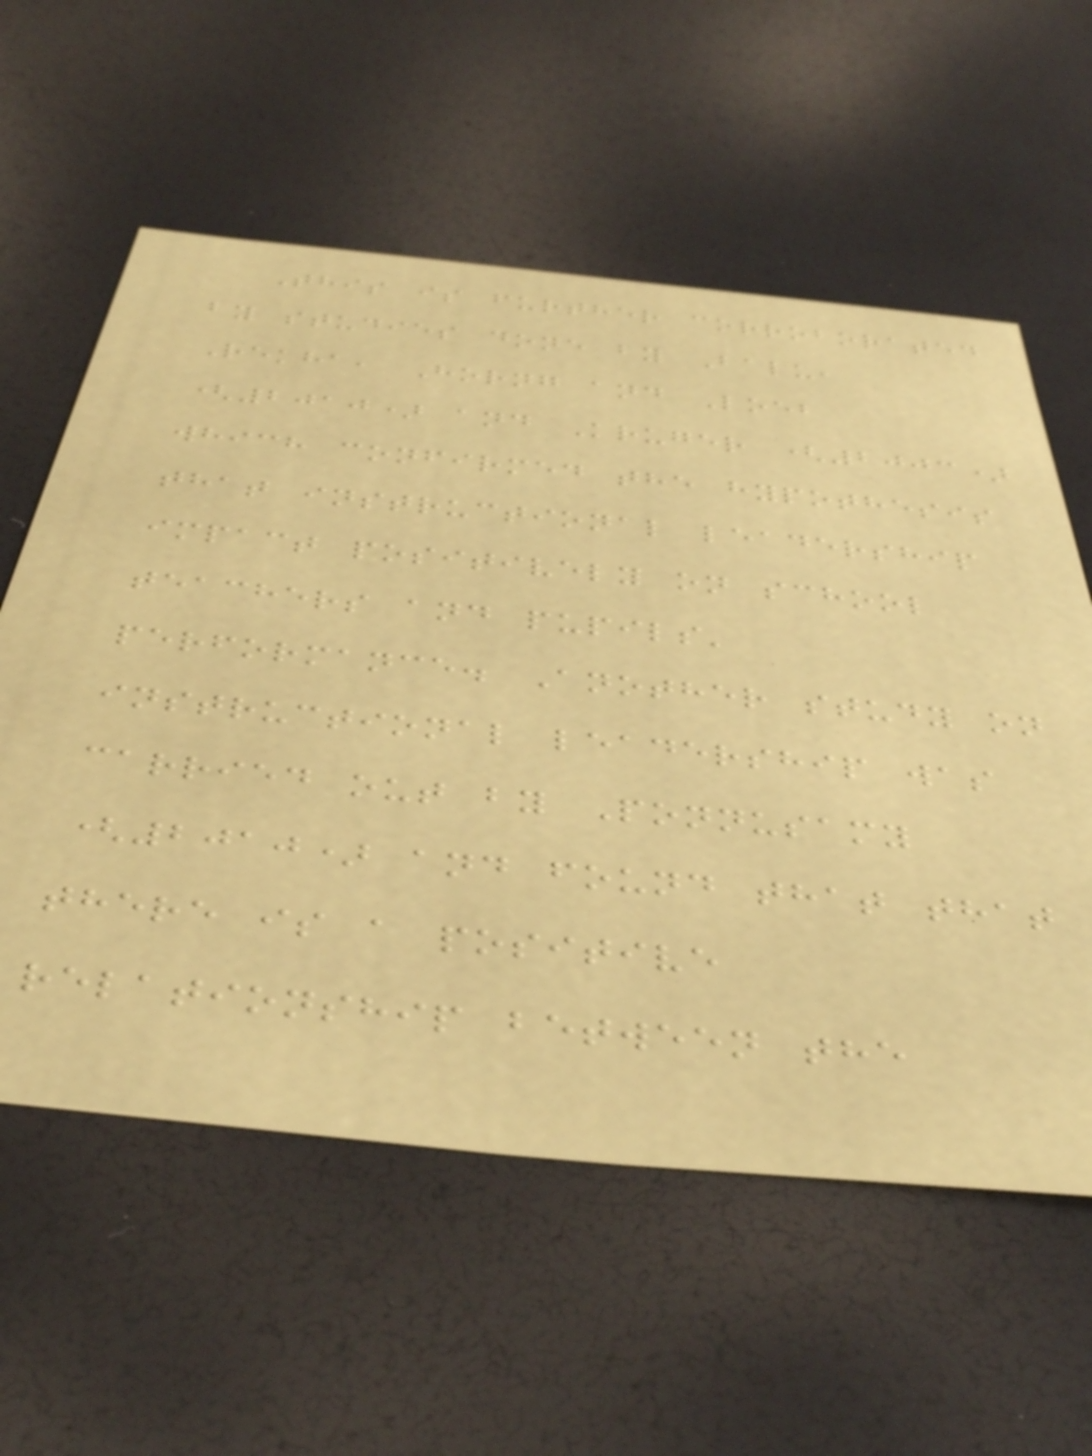This is further corroborated
by studies done by Balu,
Rekha, Horng and Loeb
(2010) and Kruger (2003)
which confirmed the hypothesis
that instructional leadership
impact positively on school
teachers and pupils'
performance. Another study on
instructional leadership was
carried out by Ponnusamy
(2010) and found that that
there is a positive
relationship between the
